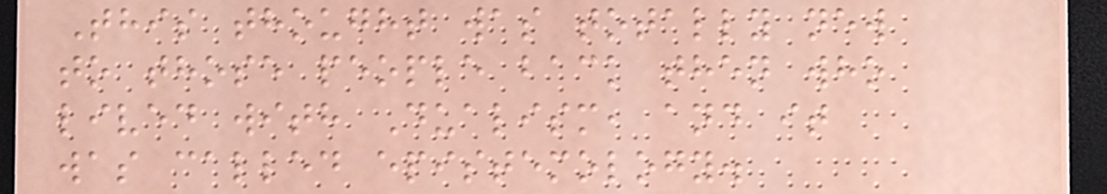This thought was totally new
to those people back then who
lived with Dualism, and it
was called epistemology.
